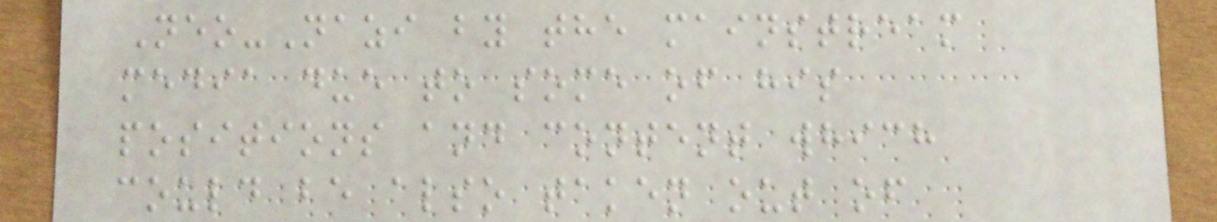Neo-Nazi by the mainstream
media due to some of his
positions and content which
could be also taken out of
